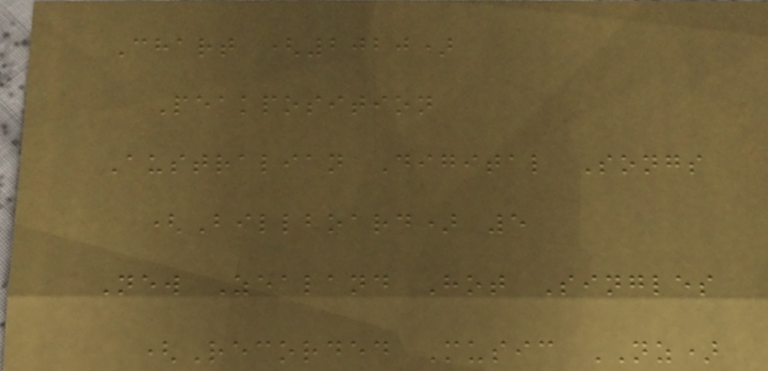Chart (2020)
Peakposition
Australian Digital Songs
(Billboard) 5
New Zealand Hot Singles
(Recorded Music NZ)
